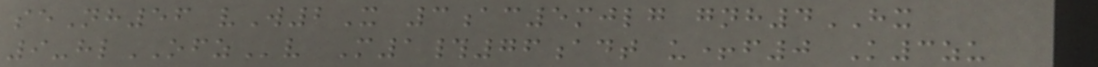seNh56 vW2X 3ac5mjlg gnh4HX
9-hlOFZv M1#76adt u+f0 K3zu
